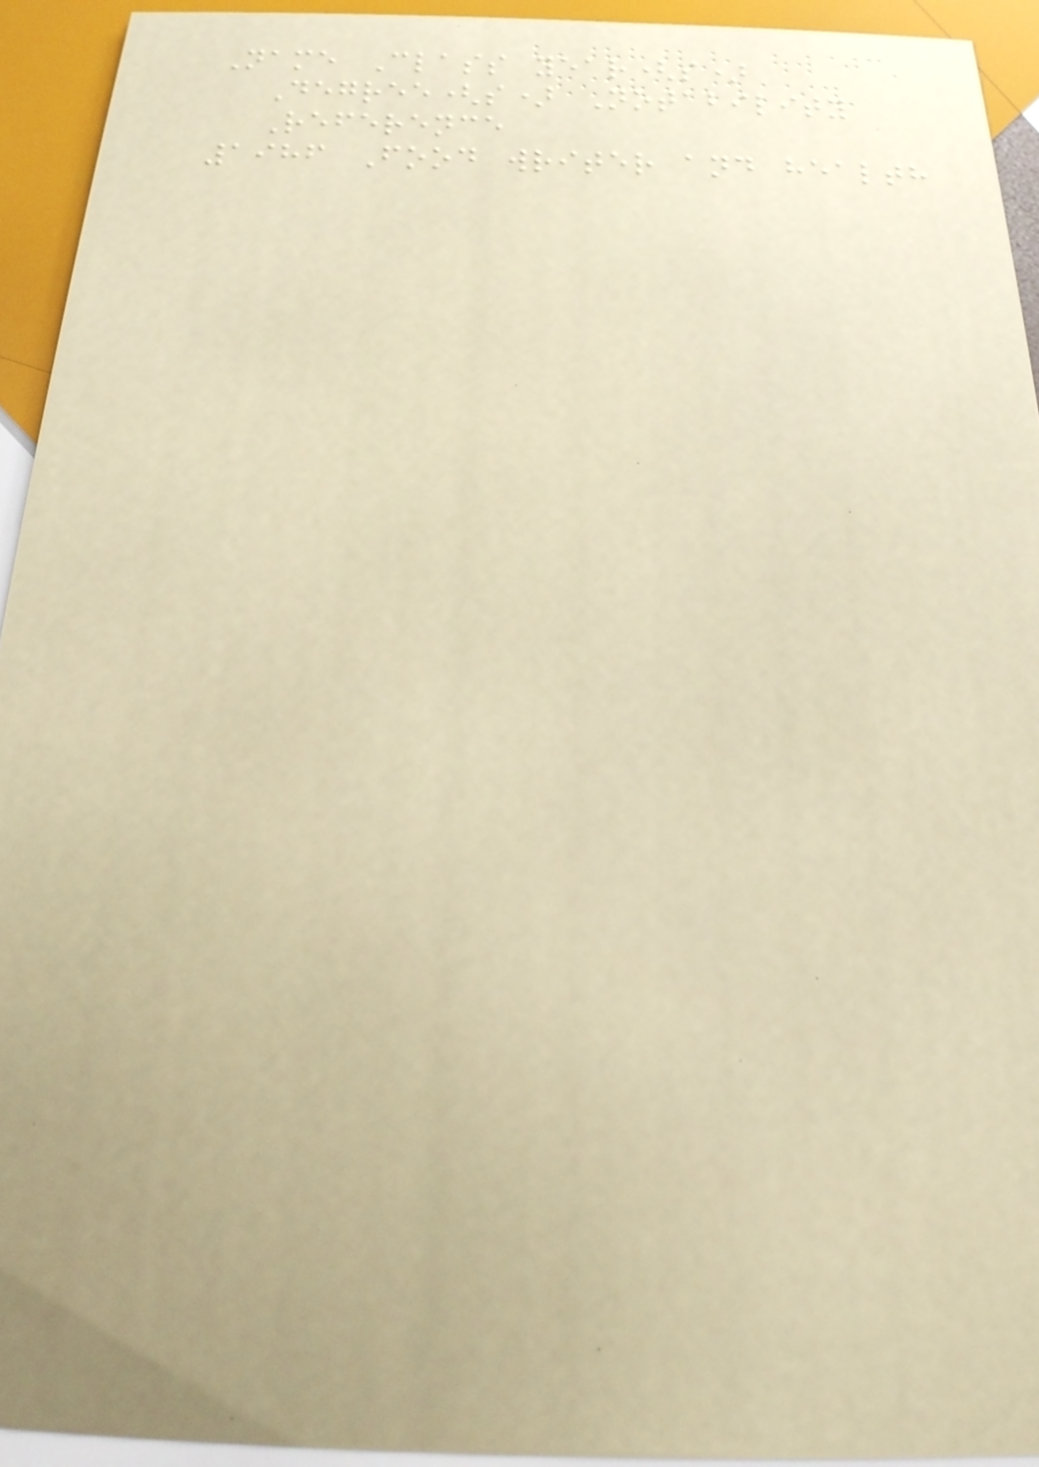Name Class year(s)
Degree(s) Notability
Reference
1986 Food writer and health
